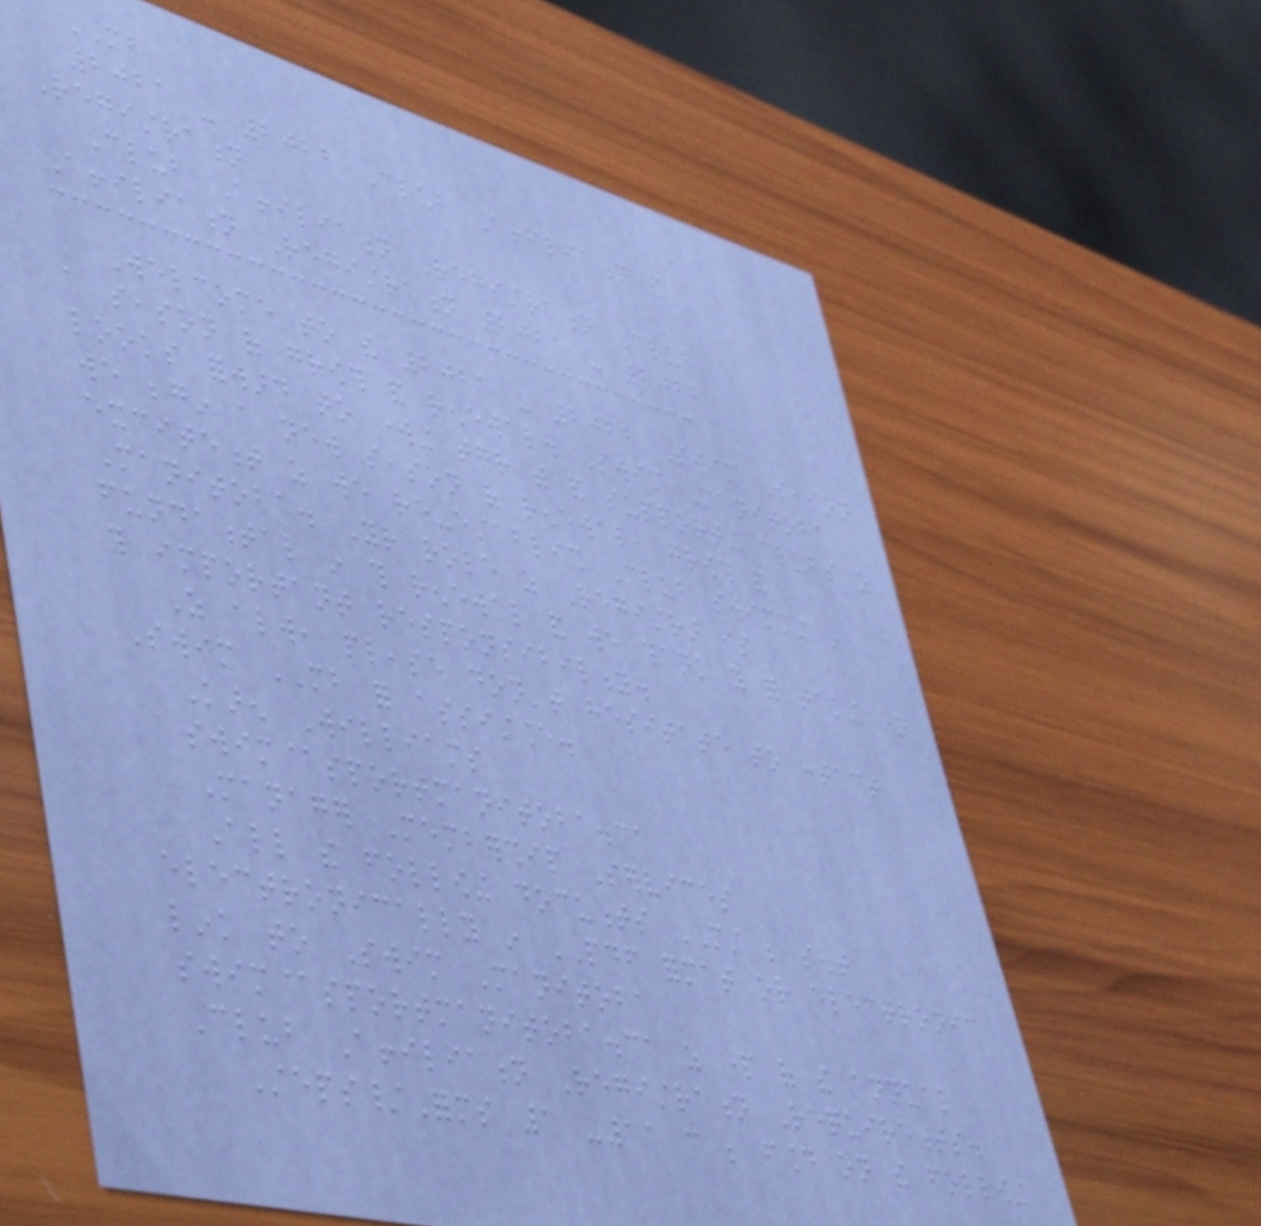MB
2021 - 2022 Club Affiliation and
Registration
Club Affiliation Registration Club
Affiliation Registration 2021 - 2022
Welcome to the 2021 - 2022 Swim Season
a season of growth and renewal. Swim Manitoba
looks forward to working together with and supporting clubs as
we begin a new season of renewal, growth and
excitement as we re-establish Club swimming in
Manitoba. Your role as Registrar is
fundamental in this renewal and we thank you for taking on
this important responsibility.
As always, please don't hesitate to contact
Swim MB for assistance.
Karen Williams
swim@sportmanitoba.ca
Manager Membership Services
All the following documents MUST be sent
electronically in PDF format or electronic
link to Swim Manitoba
swim@sportmanitoba.ca as part of the annual
Club Affiliation Registration Requirements.
Steps/Forms 1 -11 can be found on the following
